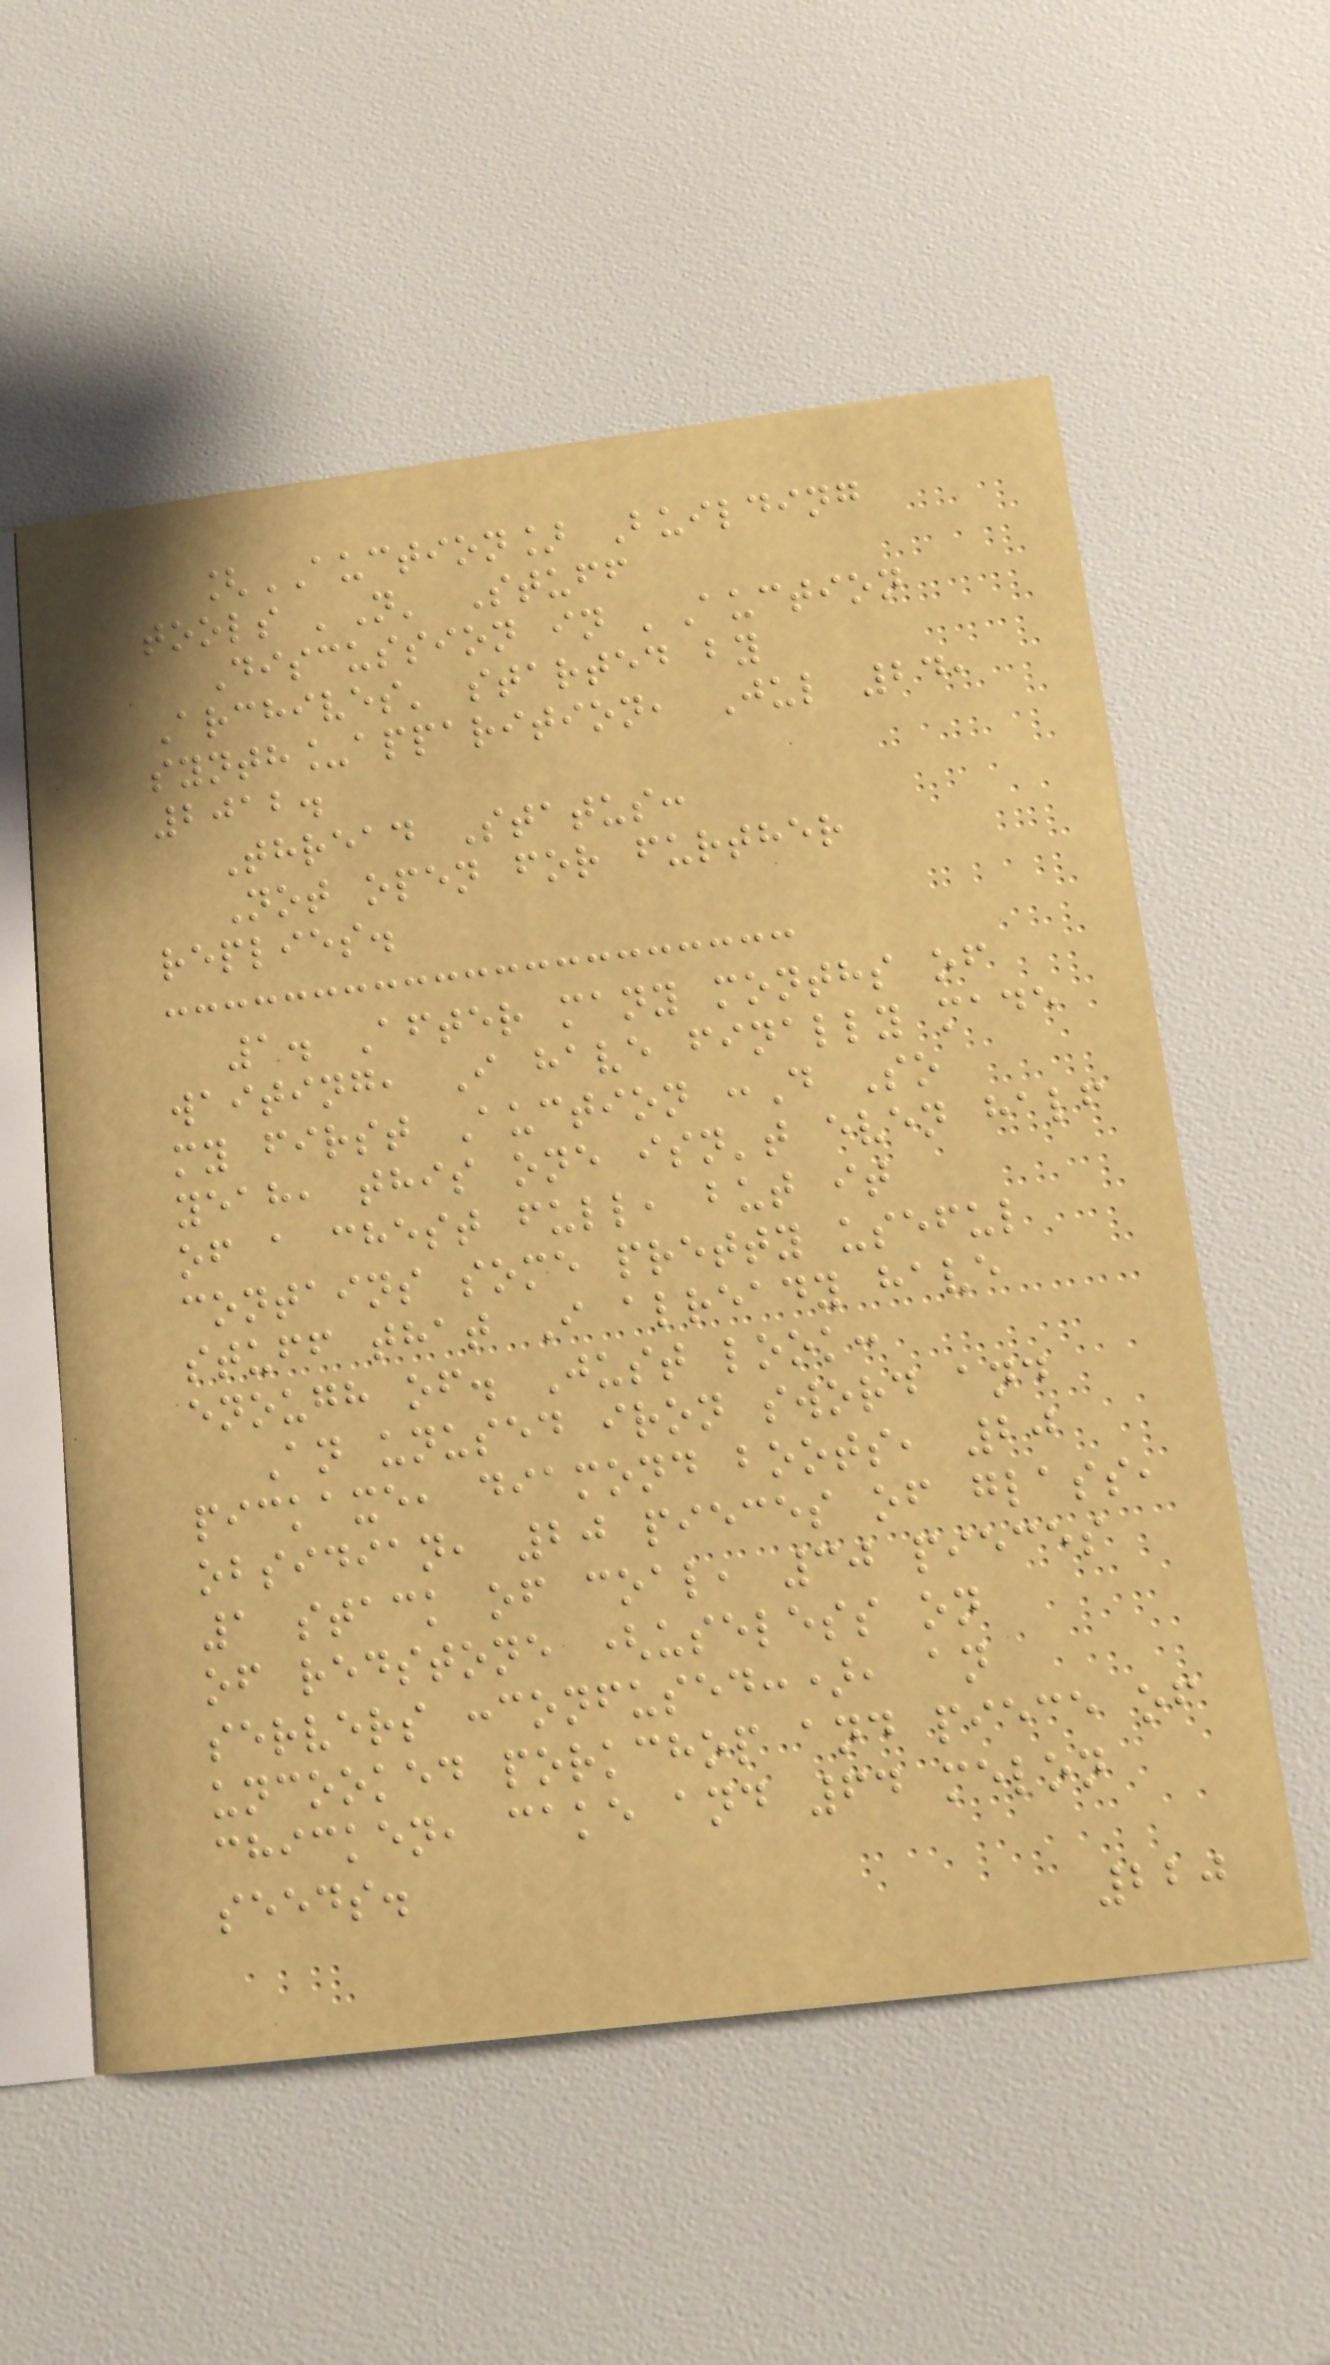[AUCTION] Building
tools 'N' Stuff
Discussion in 'Auction
Archives' started by
synth_apparition, Jul 24,
2012.
Thread Status:
Not open for further
replies.
1. After many months of
waiting, I have finally made
my first Auction :D So
yeah, this one isn't even half
of a chest full, but it
contains some pretty useful
stuff that I already have
enough of. Just look:
An unused iron sword and
pickaxe, diamond boots, 20
obsidian, 20 pieces of glass,
1 stack of coal, 30 pieces
of redstone (useless on
servers :confused:), an
uncooked porkchop and piece of
chicken, cake and 64 melon
seeds.
220
